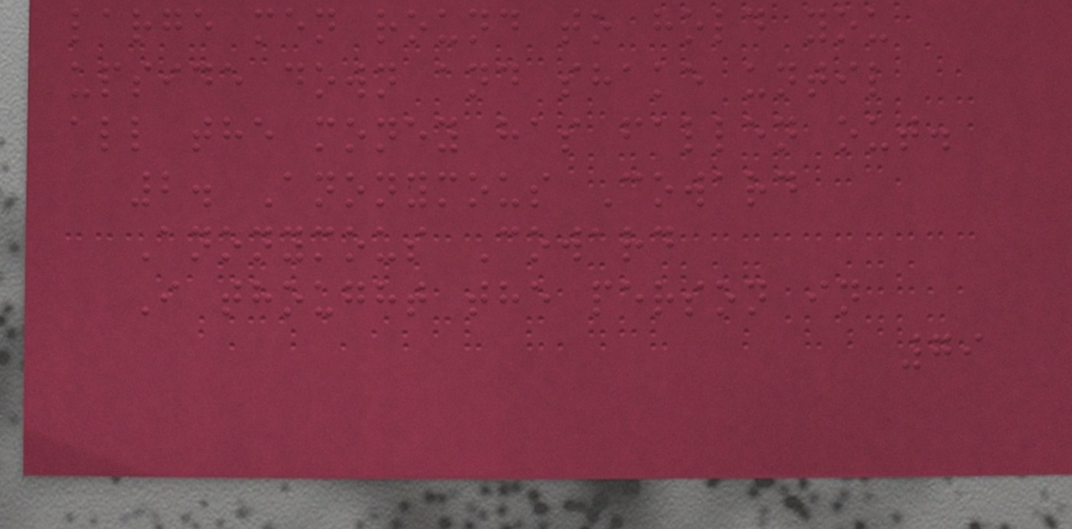large men round to hold you
upside down and shake until
all the money has fallen out.
2. Anonymous Coward
Anonymous Coward
I thought the person in
79
